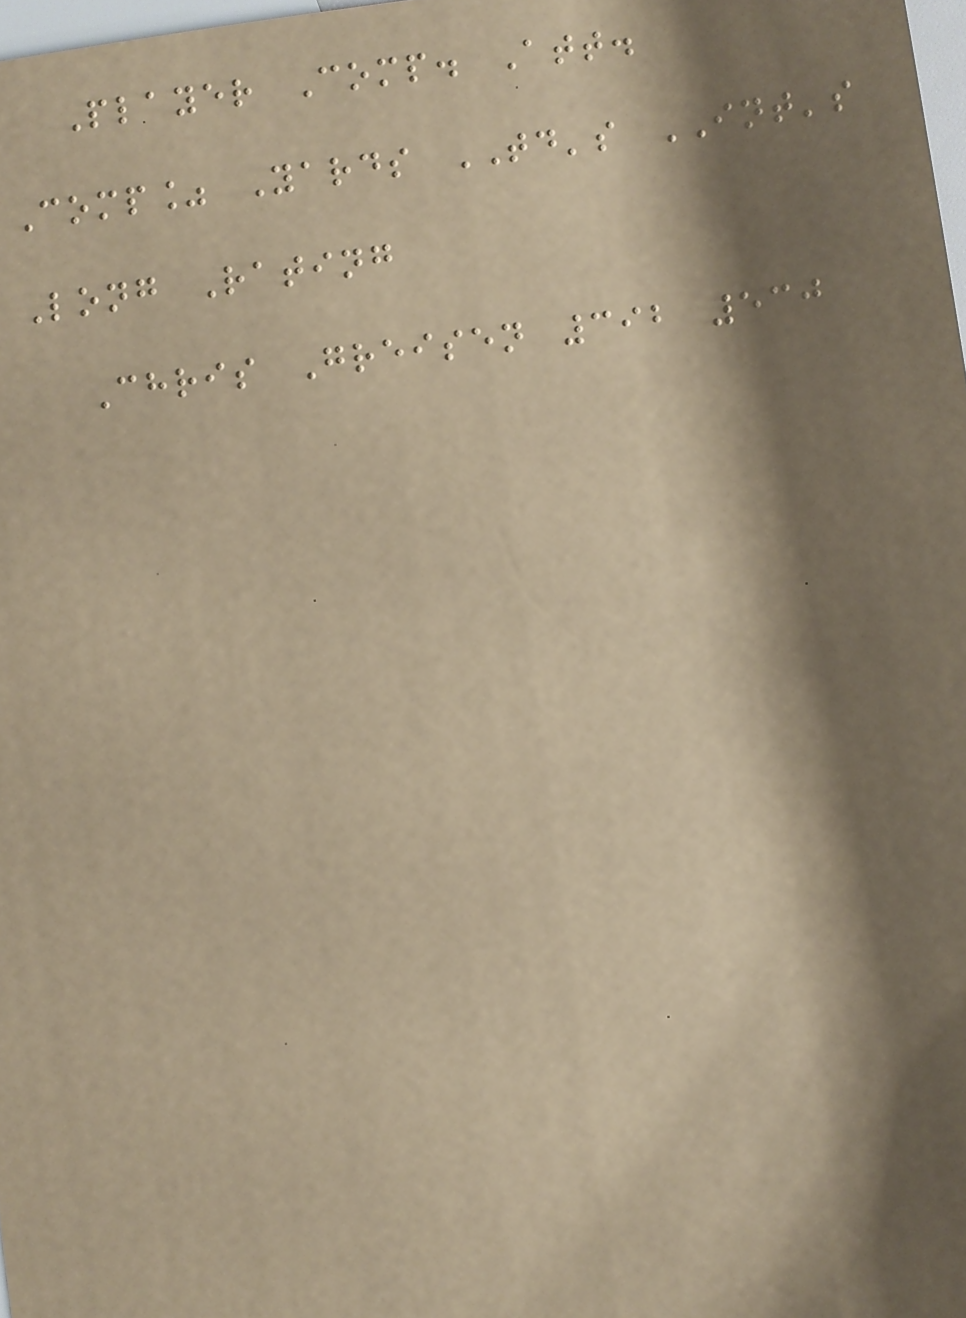Player Comp. Att.
Comp% Yards TD's INT's
Long Rating
Chris Greisen 392 530
